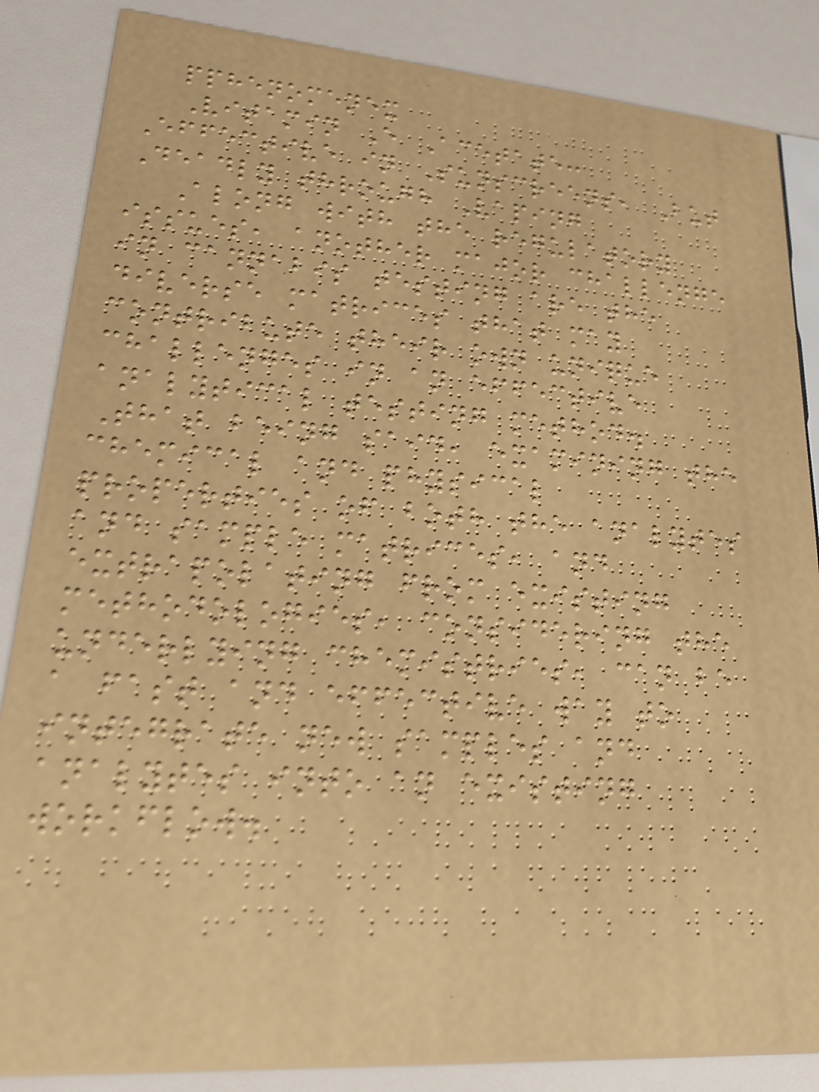pphenomenex
Vitamin E Acetate:
Effective in Sunscreens, But
Deadly through Vaping
Along with the regulatory
issues, another major challenge
in cannabis testing are the
diverse matrices that may
contribute their own unique
challenges in an effective
analytical testing method.
That being said, examining the
chemical and physical
properties of both the analytes
and sample matrices, and
extrapolating from existing
methodologies, considering the
underlying chemistries, can be
a fast and effective way to
integrate new samples and
analytes into an existing
workflow.
